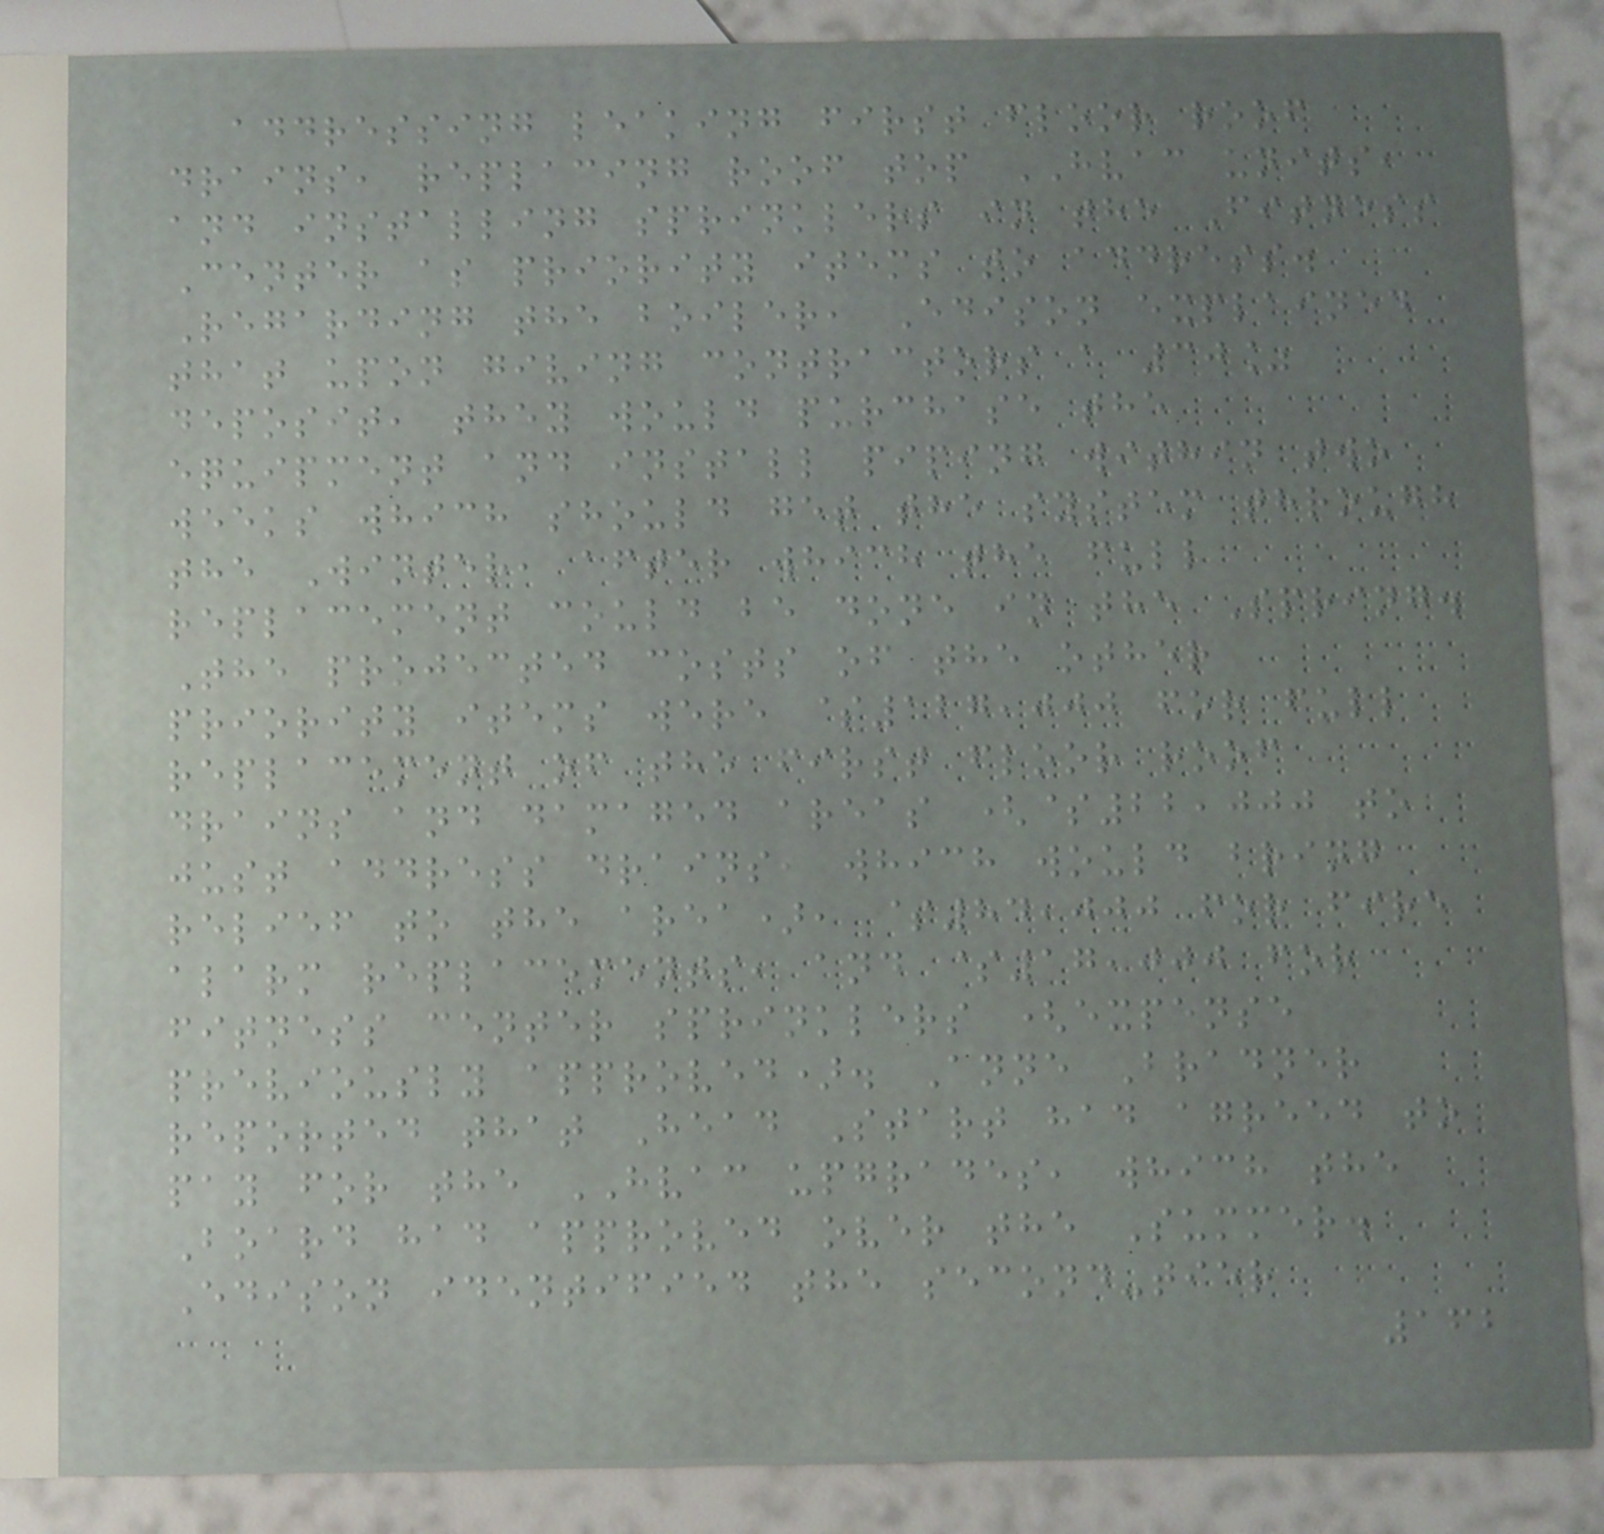addressing leaking first floor roof
drains, replacing roof top HVAC units,
and installing sprinklers in the Fitness
Center as priority items to address.
Regarding the boiler, Edison explained
that upon giving contractors a 30%
deposit, they would purchase the
equipment and install piping within two
weeks which should get the system through
the Winter, after which the full
replacement could be done in the Spring.
The projected costs of the other
priority items were $127,000 for full
replacement of the first floor roof
drains and damaged areas ($22,000 to
just address drains, which would bring
relief to the area), $84,000 for fire
alarm replacements, and $17,000 for
fitness center sprinklers (expense
previously approved). Anne Bradner
reported that Head Start had agreed to
pay for the HVAC upgrades, which the
Board had approved over the Summer.
Edison identified the second-tier
162
